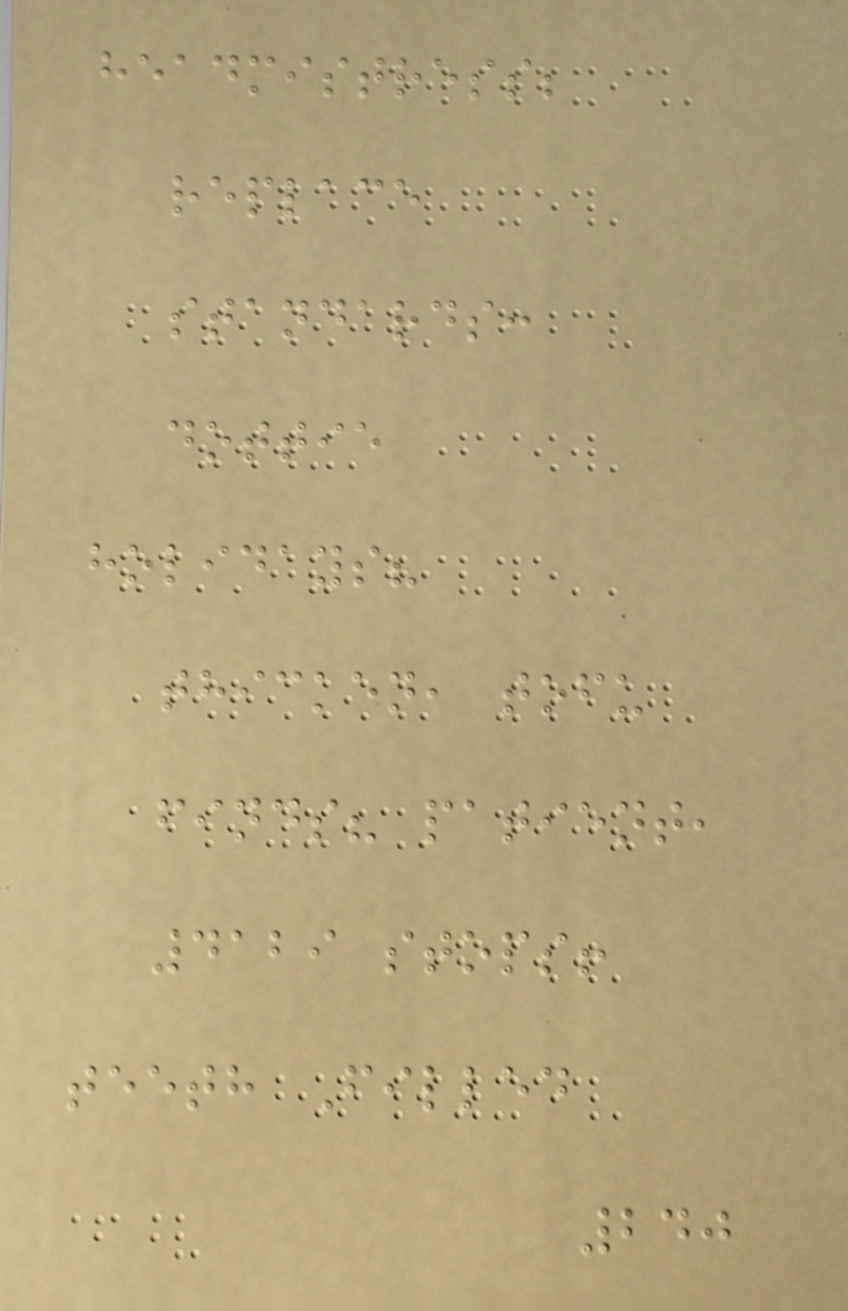headmistress;
replace
standards:
dottie
holidays?
thicken, tofu
finds? patient,
4129 stops!
teeth Filled
240
